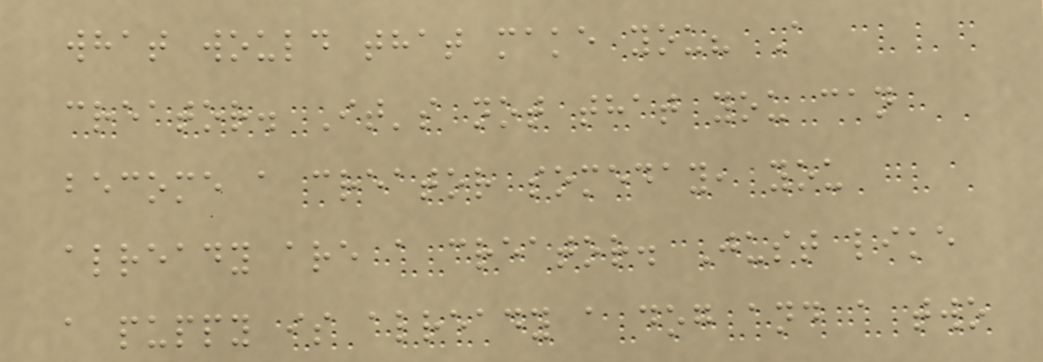what would that make you? A
creator. It's not that you can
become a creator someday, you
already are a creator. Just like
a puppy is already a dog and a two
